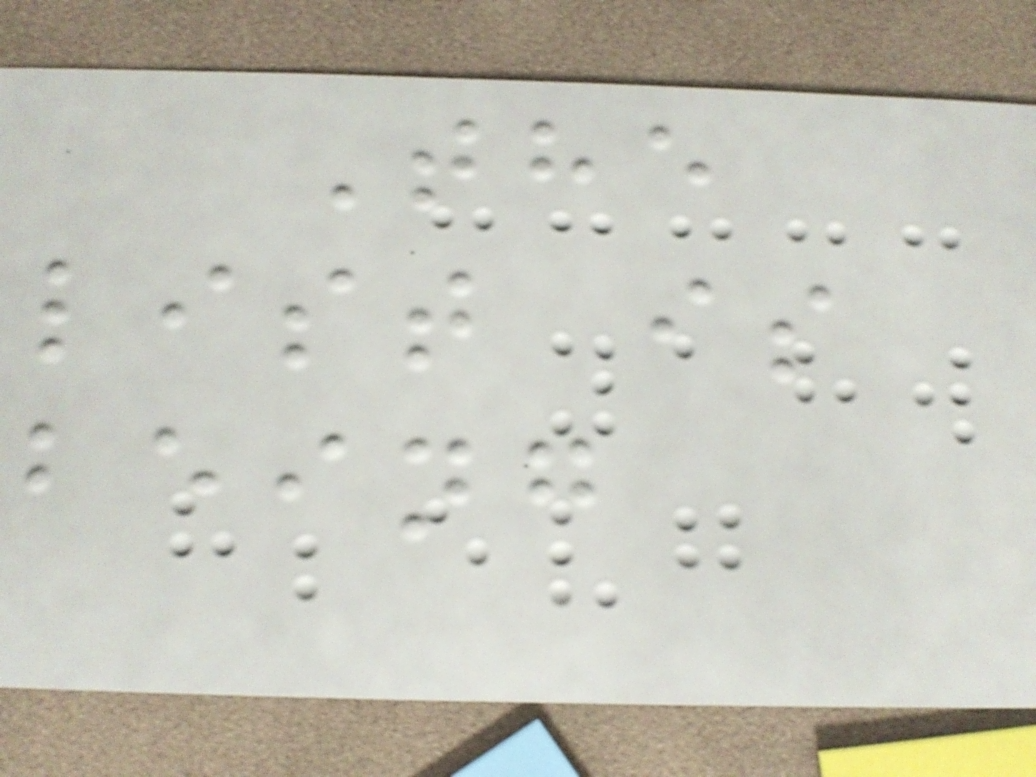The
list is
being
